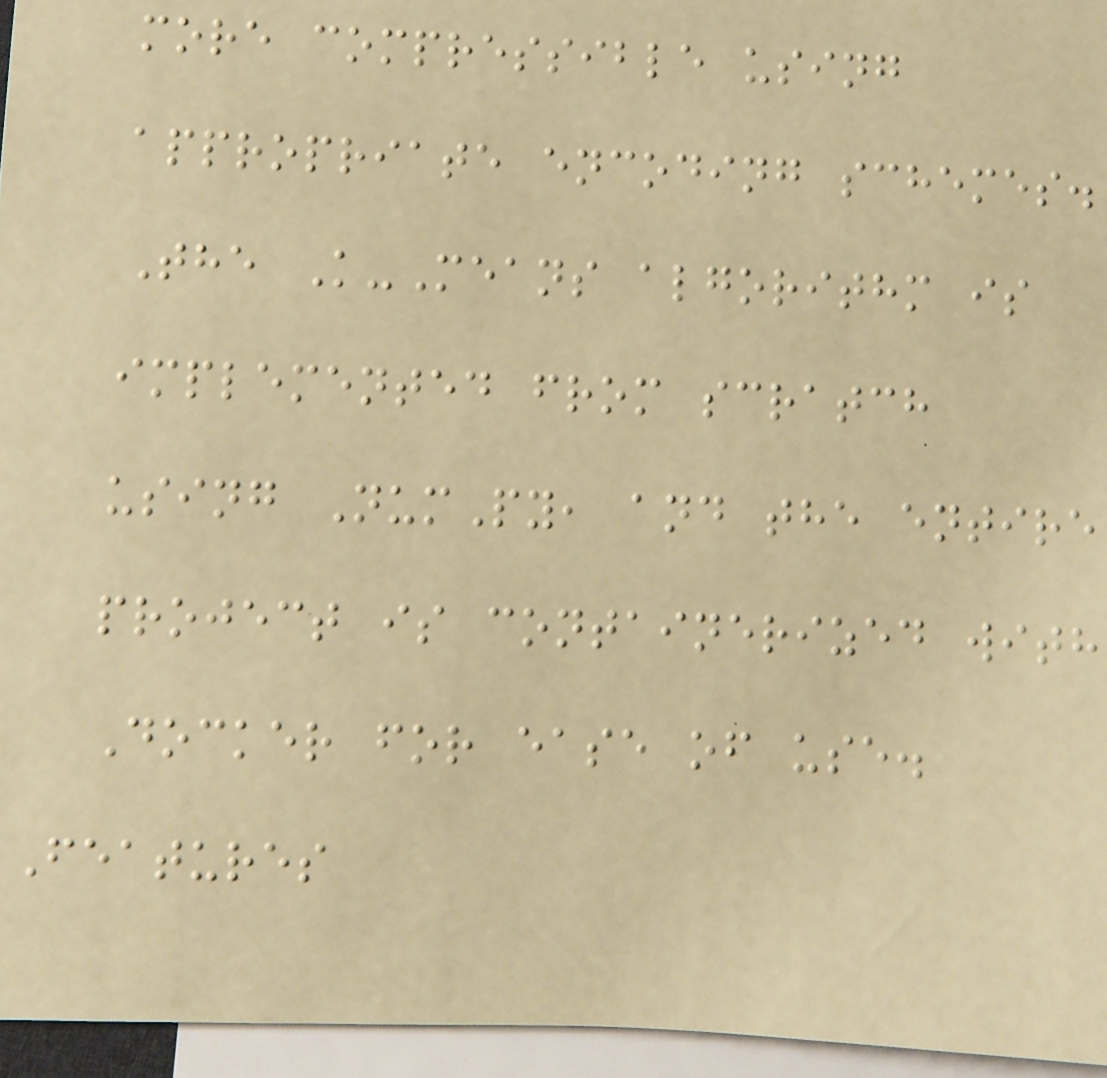more compressible using
appropriate encoding schemes.
The K-Means algorithm is
implemented from scratch
using NumPy, and the entire
project is containerized with
Docker for ease of use.
Features
